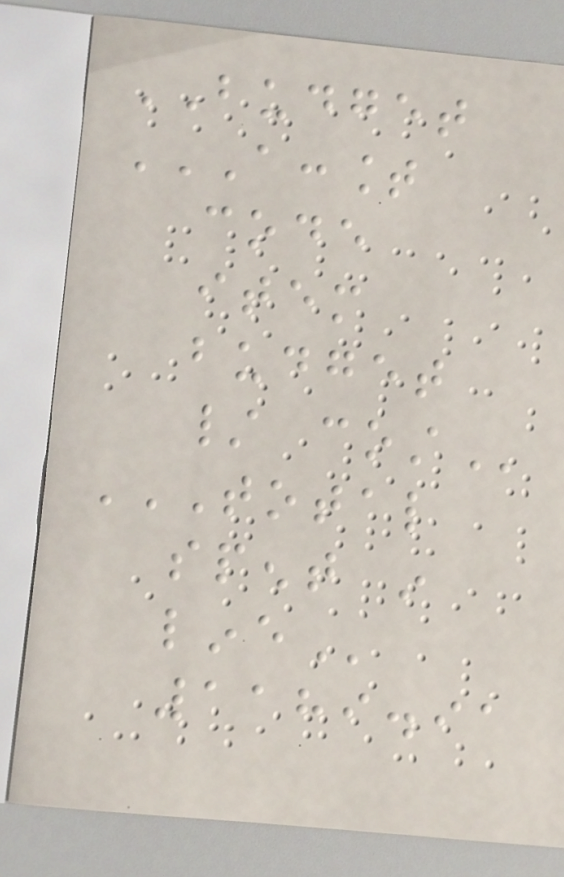BUDGET
ACCOUNT
CODE
ITEM
BUDGET
/ COST
TOTAL
SPENT IN
LINE
1189.91
